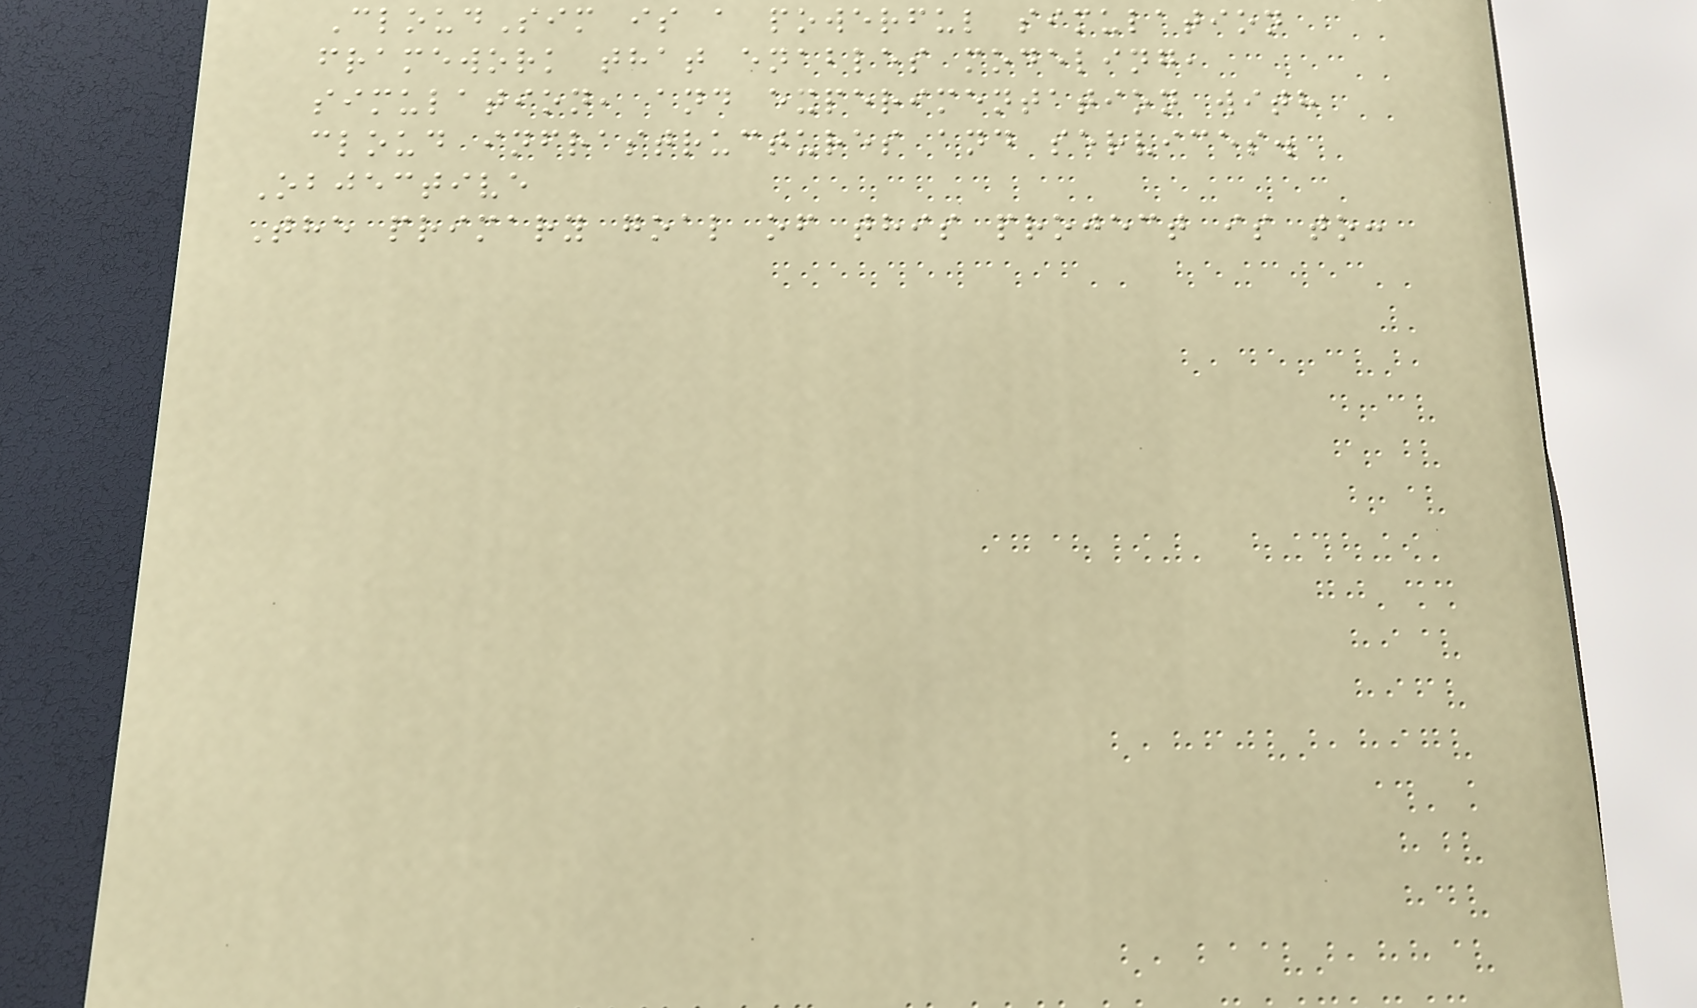CloudSim is a powerful simulation
framework that enables modeling,
simulation, and experimentation with
cloud infrastructures and services.
Objective
The primary goal of this project is to:
